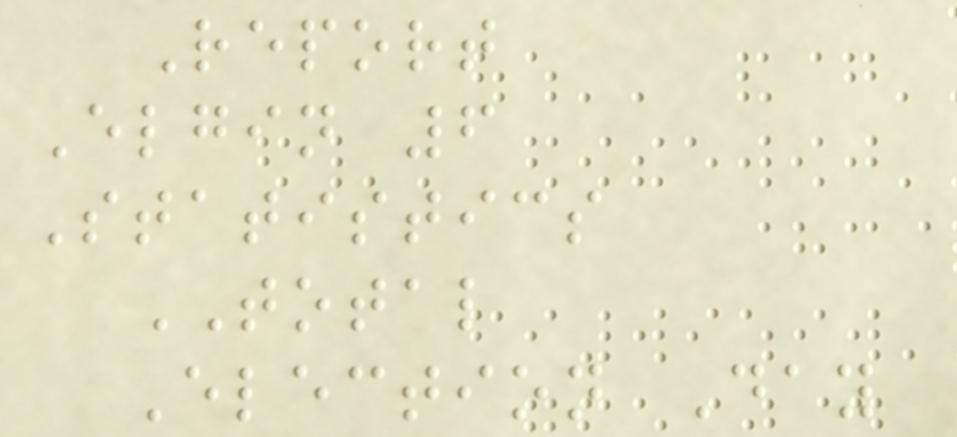Report
Elgin 6
Statistics
TOTAL
Election Day
